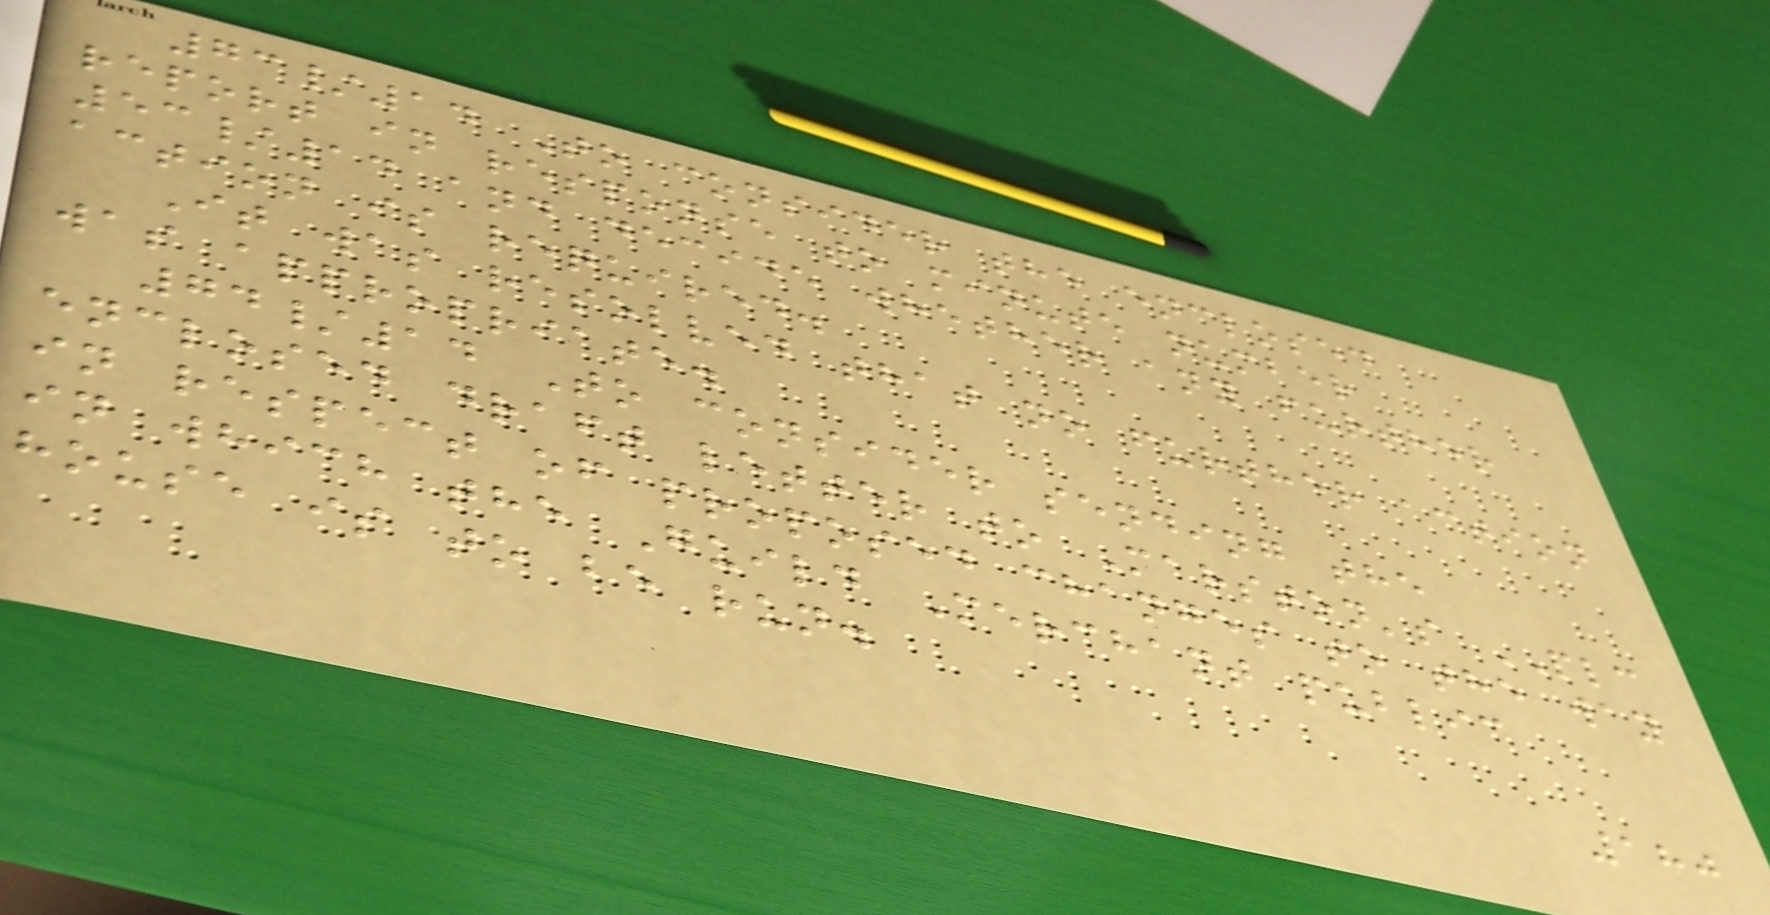73/14 To consider the enclosed
report in response to minute number
53/14 and decide whether any further
action is required.
It was resolved that no further action
was appropriate.
74/14 To consider sending the
enclosed draft letter to Marston's PLC
in respect of proposed changes to the way
in which the Guild Merchant public
house is to be run.
180
